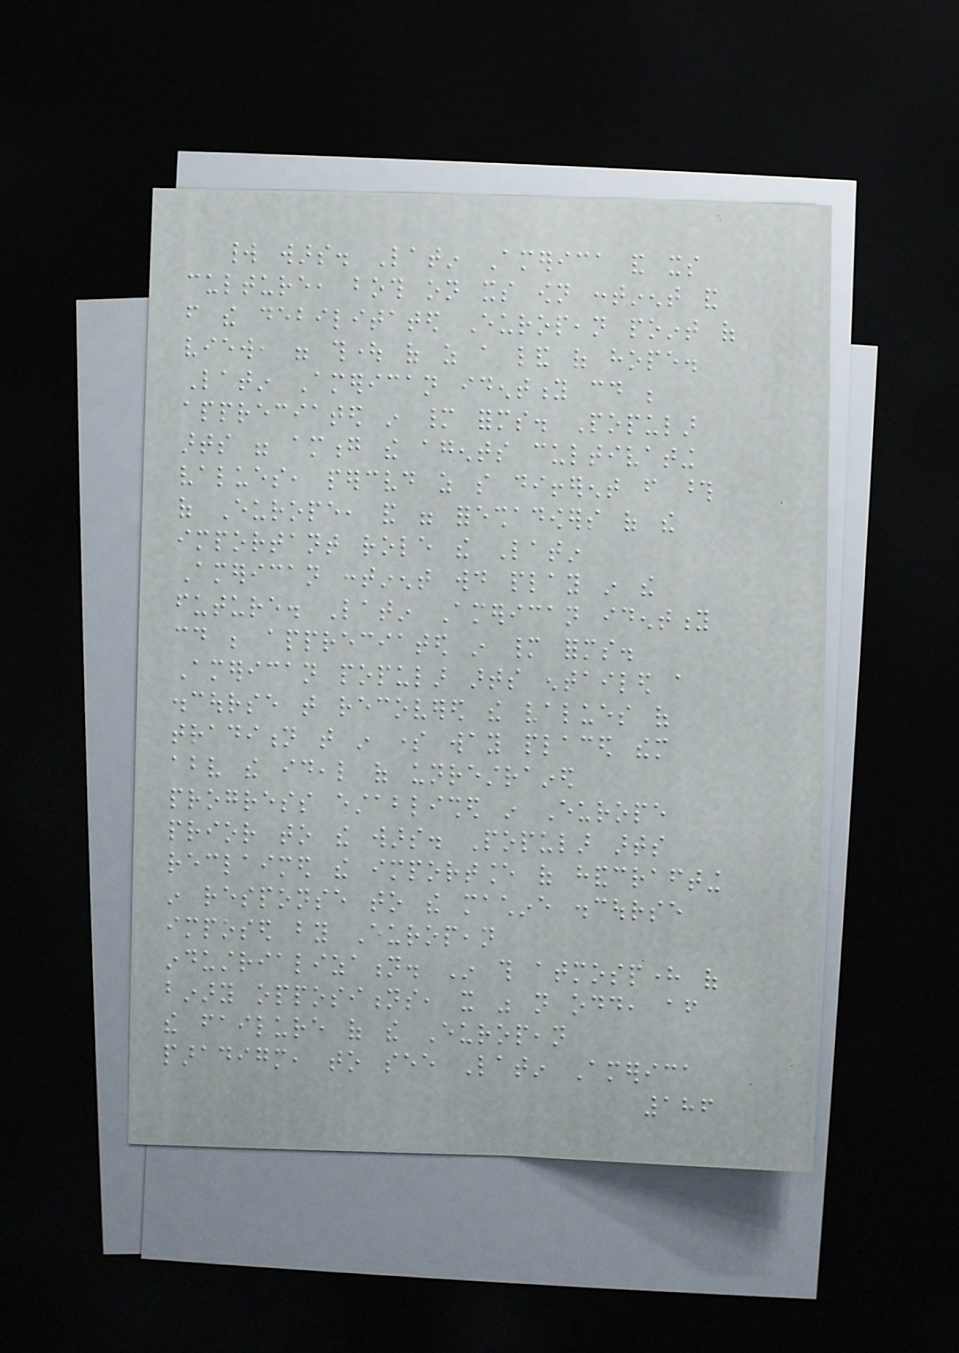world wars. Latin America and its
culture, both on its own continent and
from the debilitated European point of
view, were thought of as a land of hope.
Latin American identity could be
appreciated in many forms. Popular
arts were among the agents cultivating
values, perceived as so different from those
of Europe, and were foreshadowers of the
important role the Latin
American continent would play in the
future. Latin American identity
could be appreciated in many forms.
American popular arts entailed a
discourse that recovered the values of
tradition that in some way placed them
above the ideal of unrestrained
progress established in Europe
prior to the wars. Popular arts
reclaimed the importance of handcrafting
in response to the machine discourse
imposed by European
industrialization. In this atmosphere of
binary oppositions, it was not odd, after
the failure of the European
paradigm, to see Latin America
186
